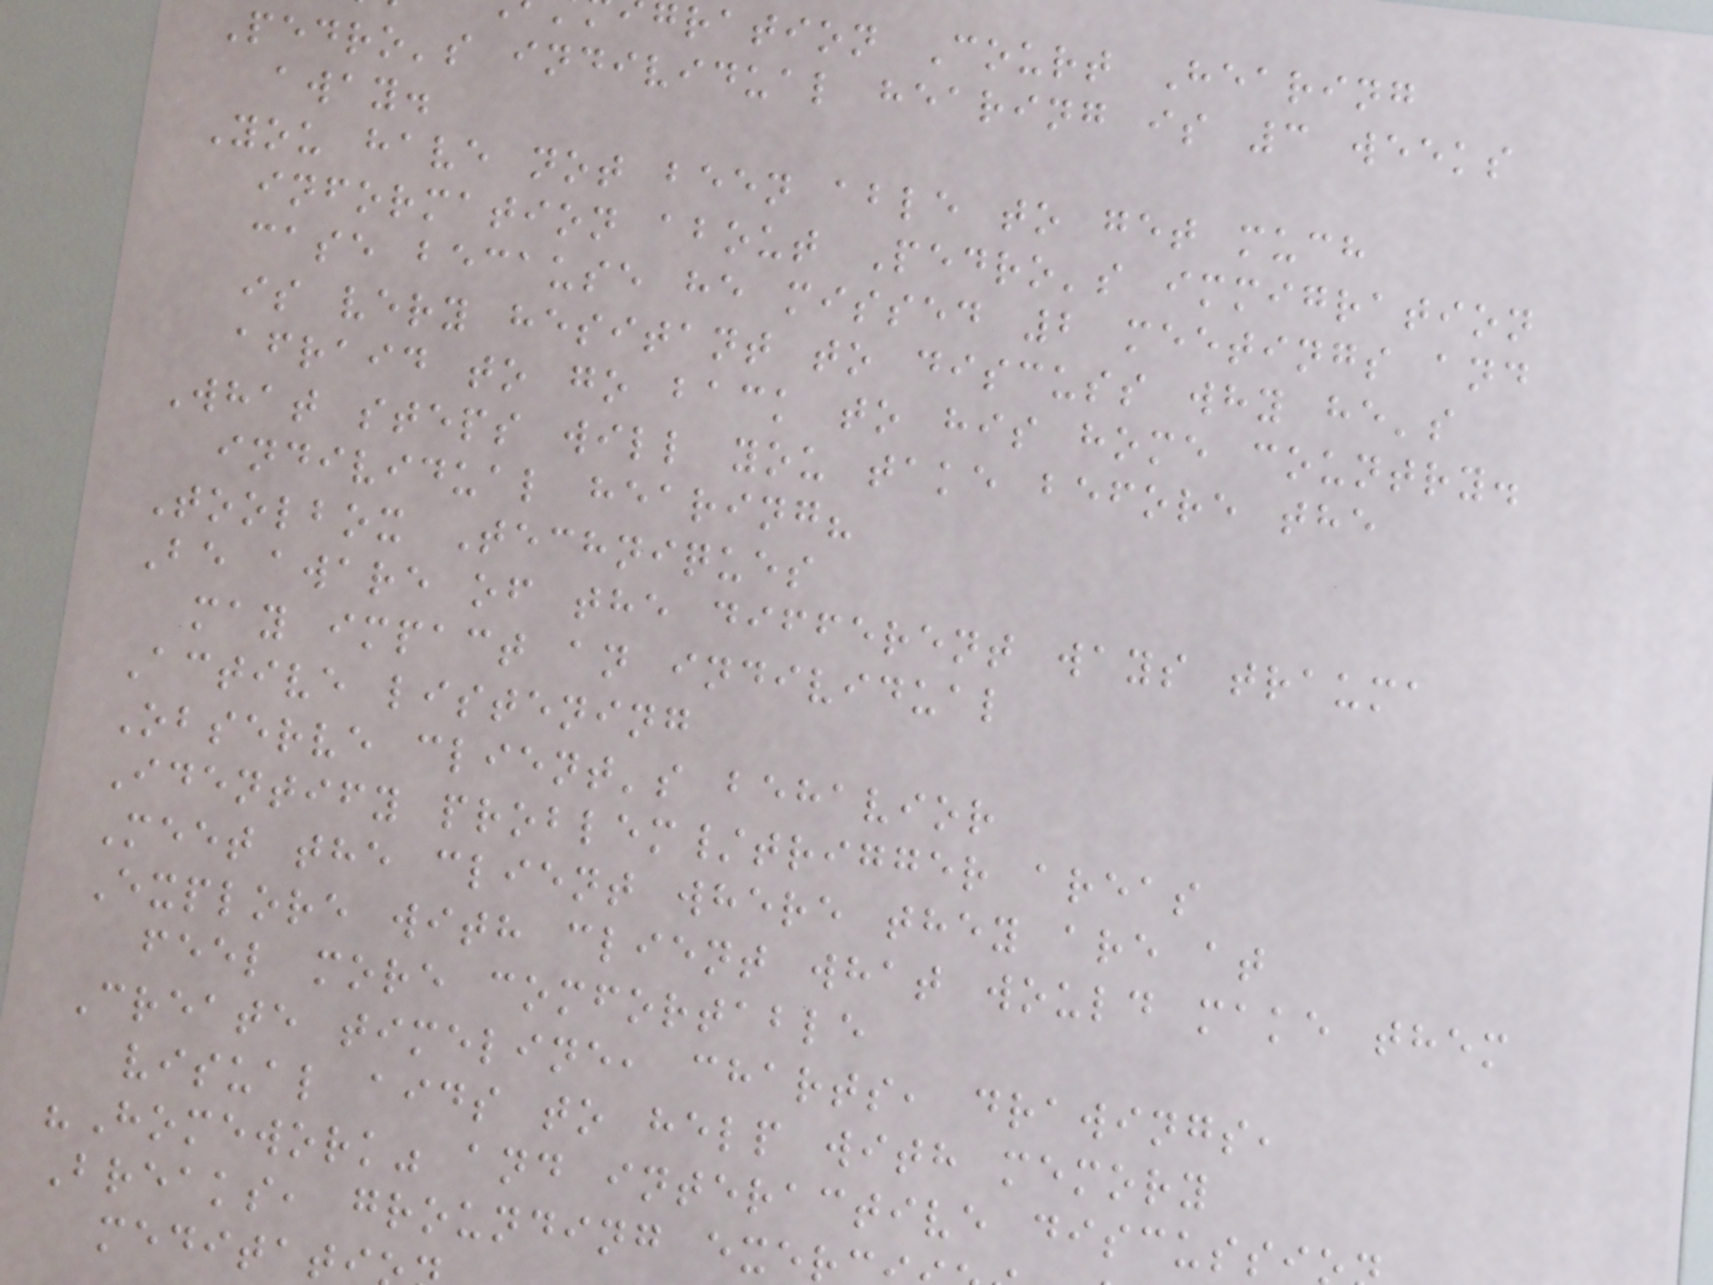gration Court Hearing
Pedro's individual hearing is 3 weeks
away.
You have not been able to get much
information about Pedro's immigration
case because he missed 2 meetings and
is very hesitant to discuss why he's
afraid to go back to his home country.
What steps will you take before the
individual hearing?
Toolbox Techniques
Be aware of the different ways trauma
may impact an individual
Active listening
Observe client's behavior
Identify problem/trigger areas
Meet the client where they are at
Explore with client what would make them
feel more comfortable
Create timeline, charts, drawings,
visual aids to help with memory
"Homework" and interactive discussi
Breaks, grounding exer
meditat
